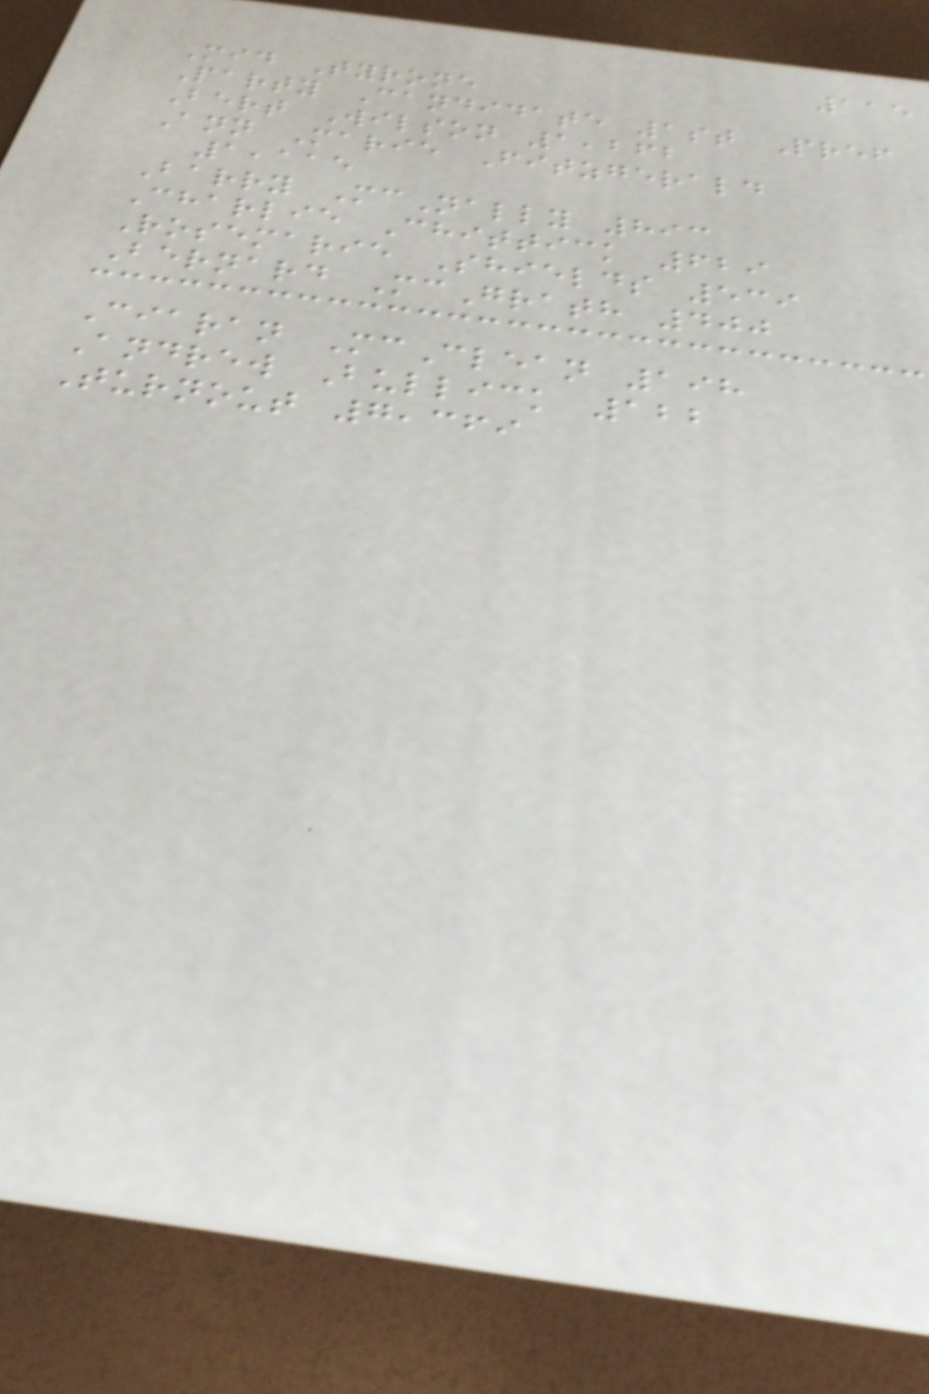115
Mid Tyrone
Party Candidate 1st Pref
Bert Wilson 1,262
Ann Marie Fitzgerald
1,115
Barry McNally 893
Charlie Chittick 629
Rosemarie Shields 539
Bernard McGrath 400
Ciaran McClean 198
Andrew Bullick 122
Turnout 7,369
